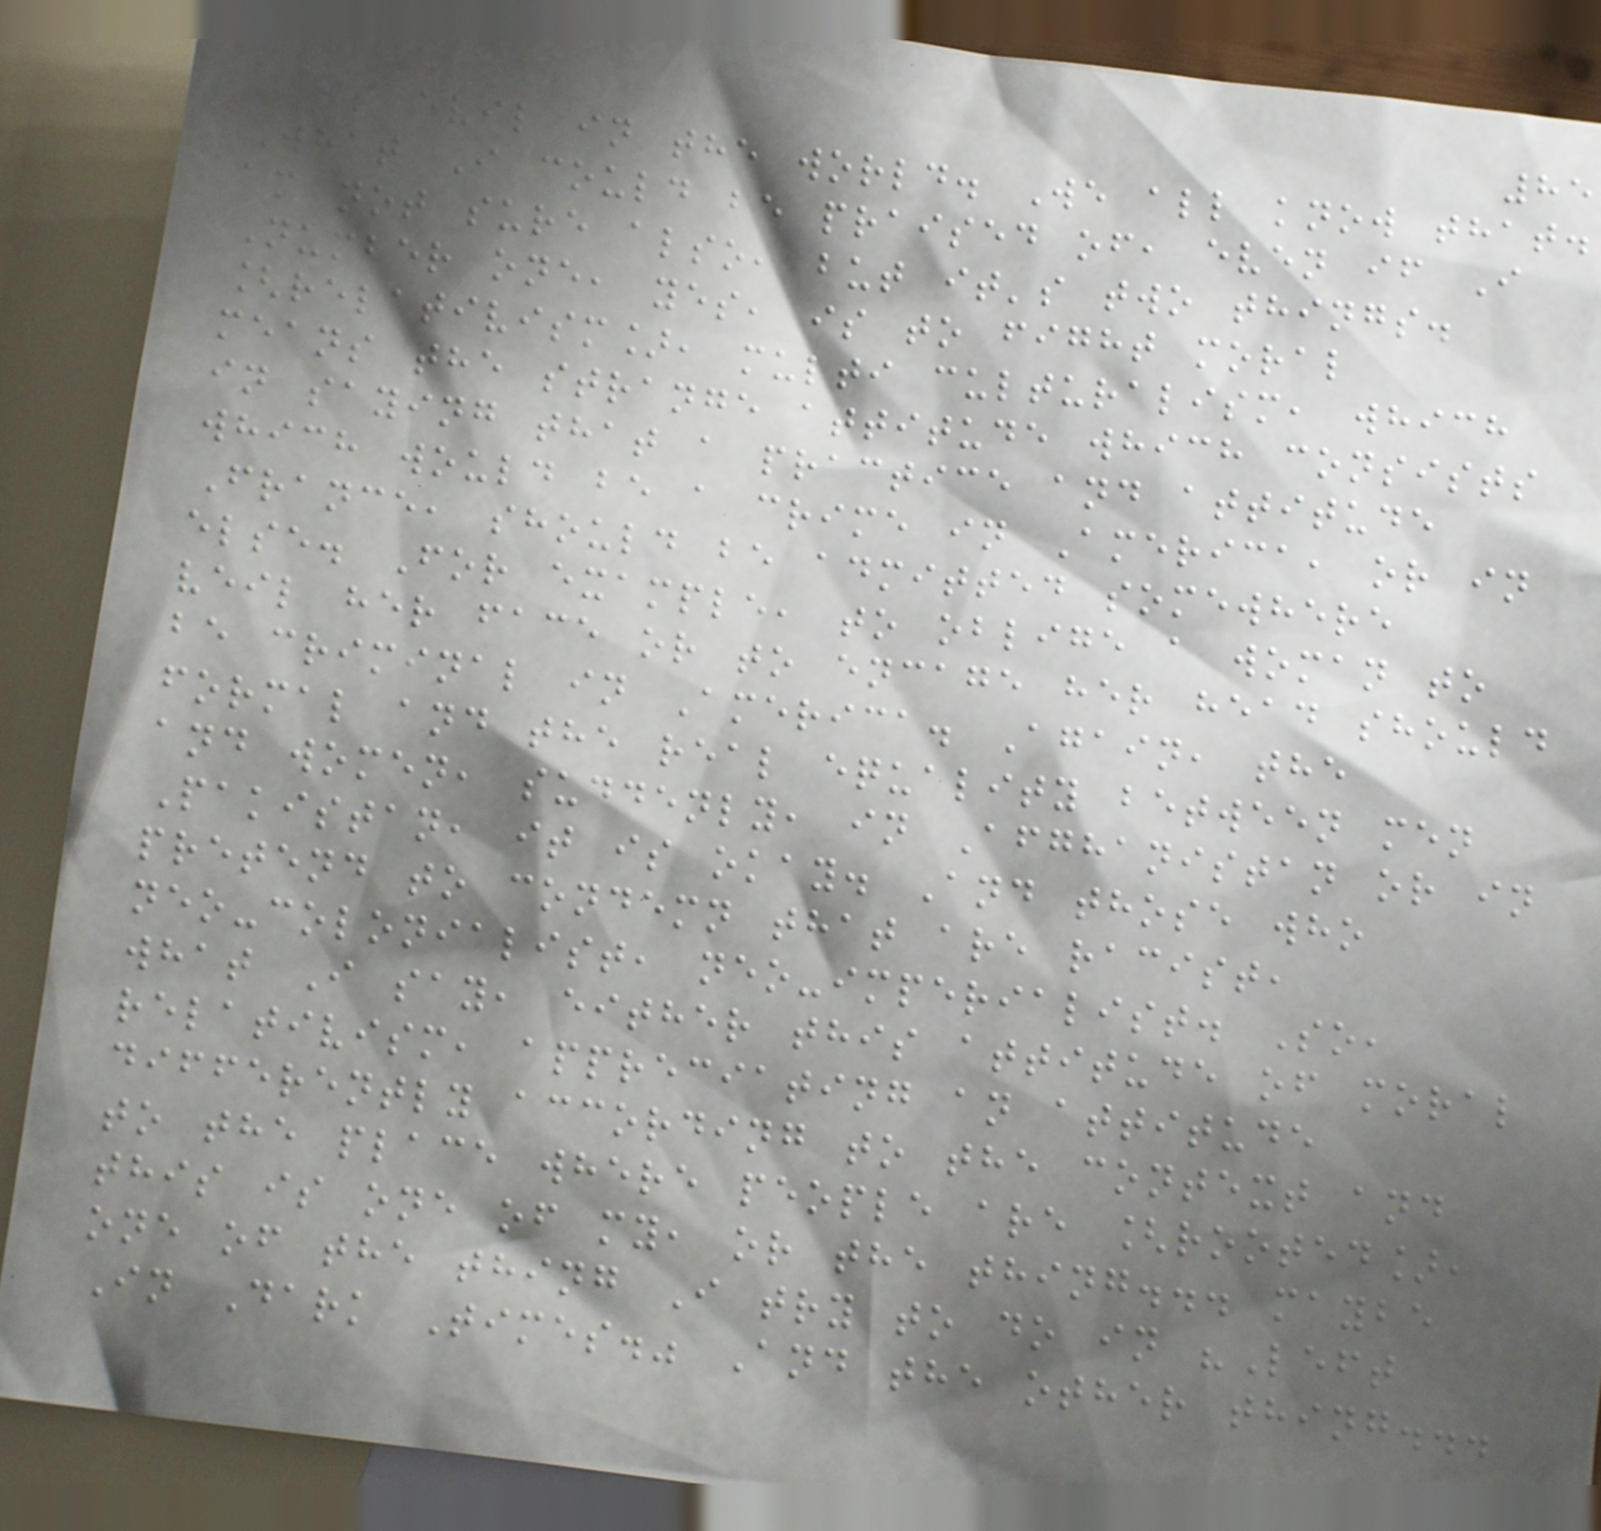85
is evil in the world. We all know that.
What I could be praised of, even if I
am not sure also, but it's two things.
Number one, yes, is to fight moral
[relativism], multi culturalism, which
means the strange attitude which consists
in saying that a practice and attitude
which would be a crime in America, or in
France, should be admitted somewhere
else. For example, to oblige a woman to
veil her face or to encage her head should
be criminal in America. Again, the
formal and the real equality between men
and women, suddenly, in Afghanistan or in
Pakistan, it is okay. And those who
pretend to condemn that are racist,
neo-colonialist, neo-imperialist. So,
what I say, either this attitude of moral
relativism, appreciating an attitude
differently according to the context and
to the place where people are [rooted],
this is one of my, or the thing... maybe
one of the thing I try to do in "Left
In Dark Times." And the other thing...
